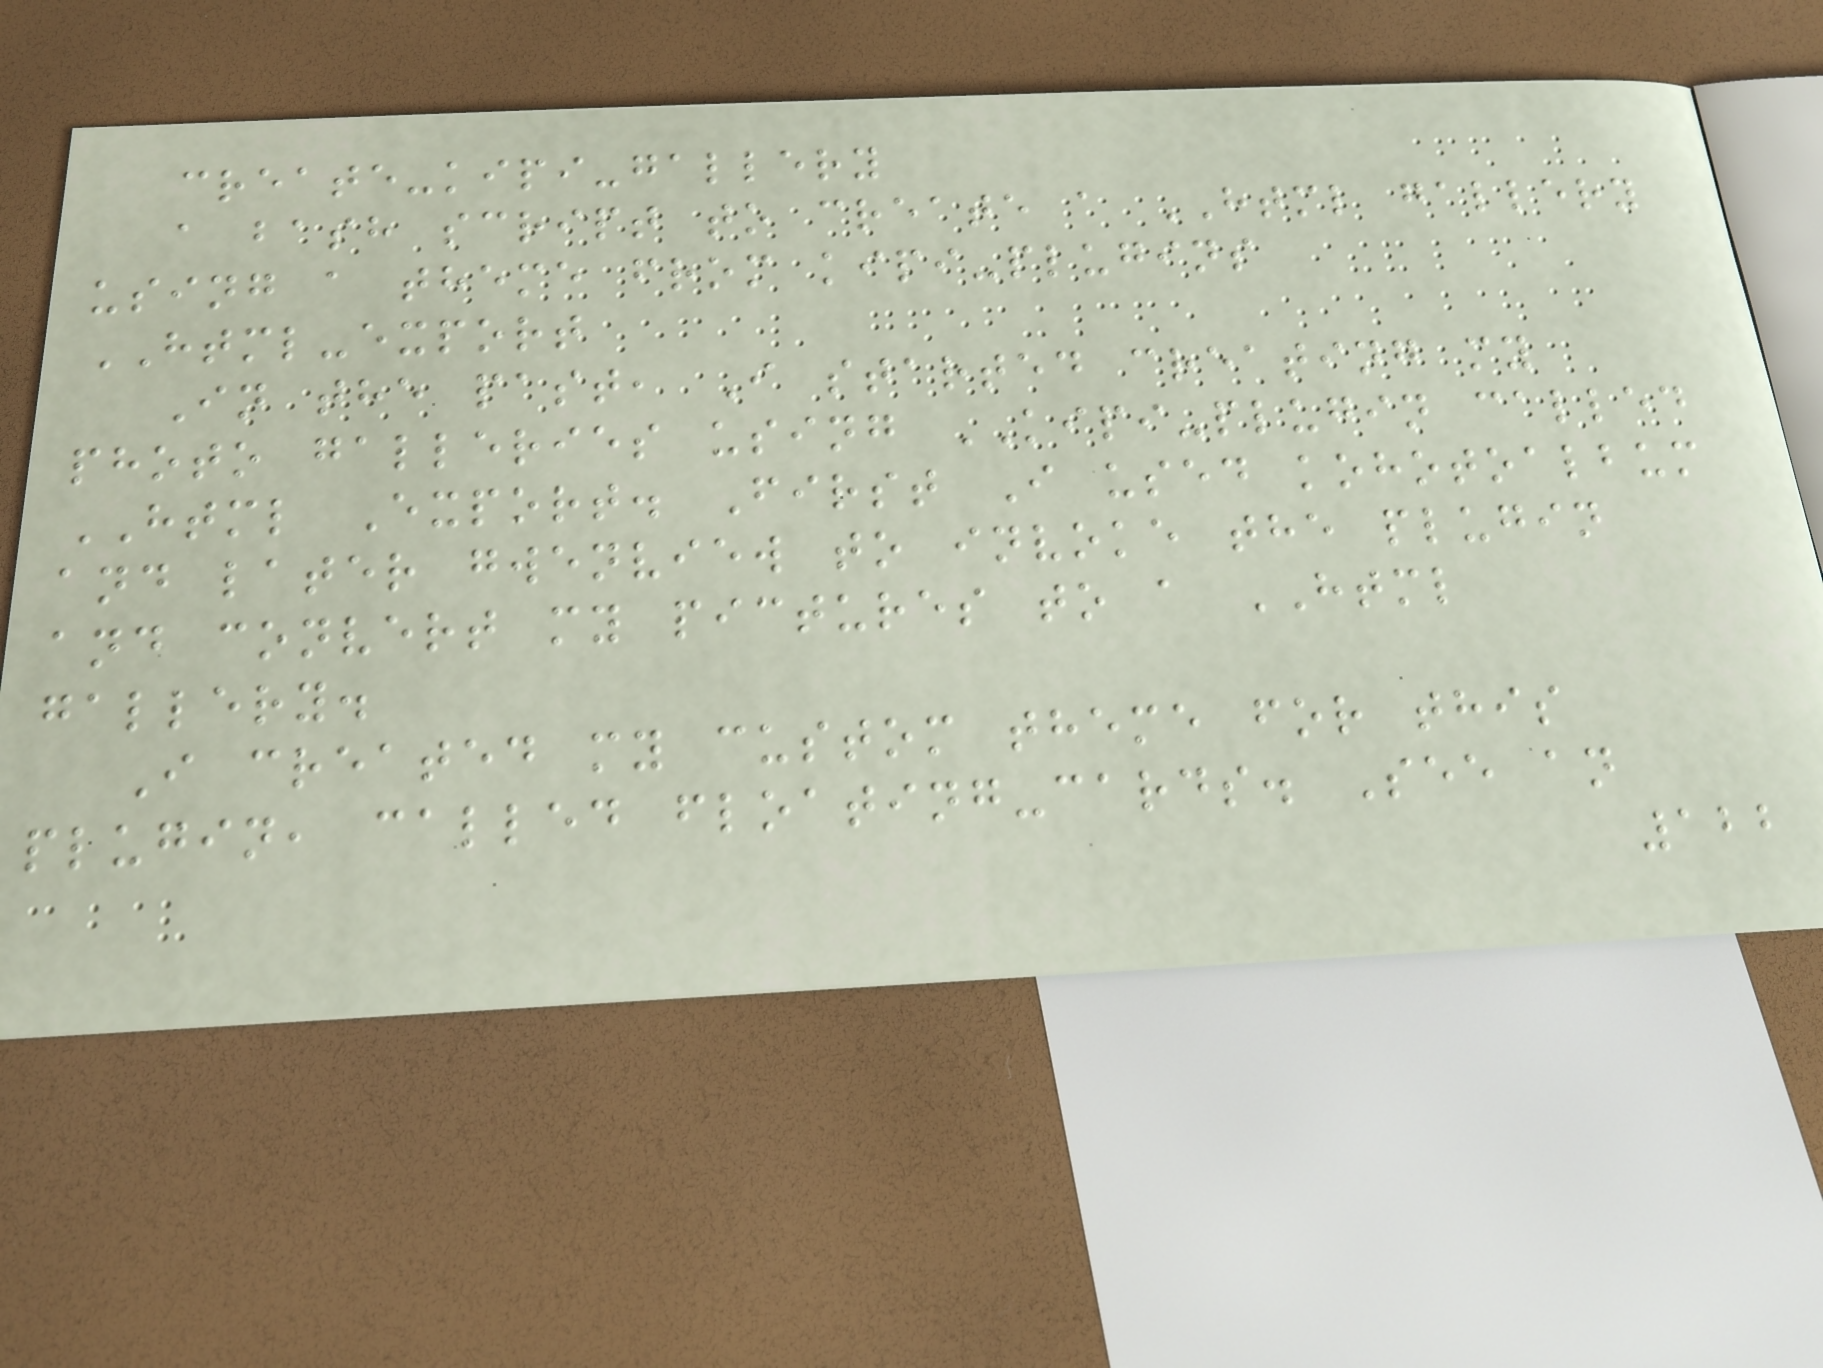create-kipi-gallery
a bash script to create a HTML gallery
using a theme from kipi-plugins
HTML-export
In the past, I started creating my
photo galleries using KIPI-plugin called
HTML Export. First I used kohotoalbum
and later gwenview to invoke the plugin
and convert my pictures to a HTML
gallery.
I created my custom theme for this
plugin, called floating-cards. See an
122
